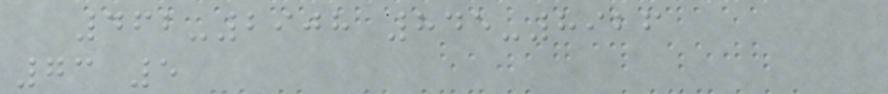462-2908 845-8926
73 5
